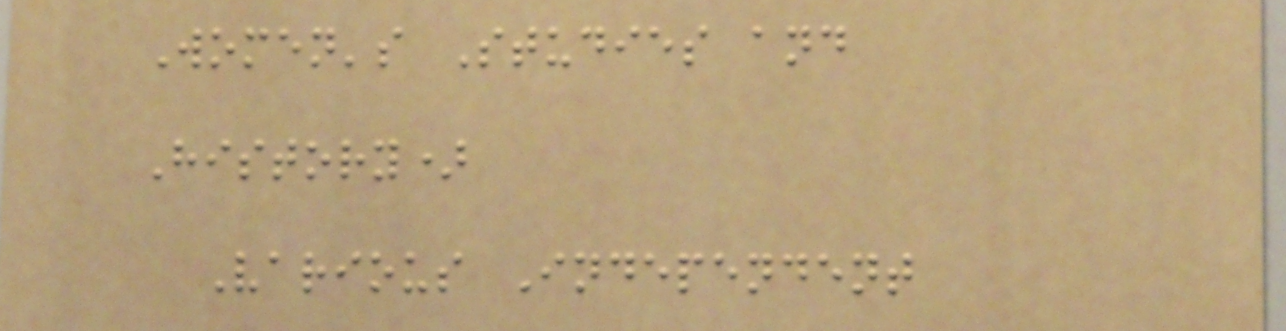Women's Studies and
History)
Various Independent
